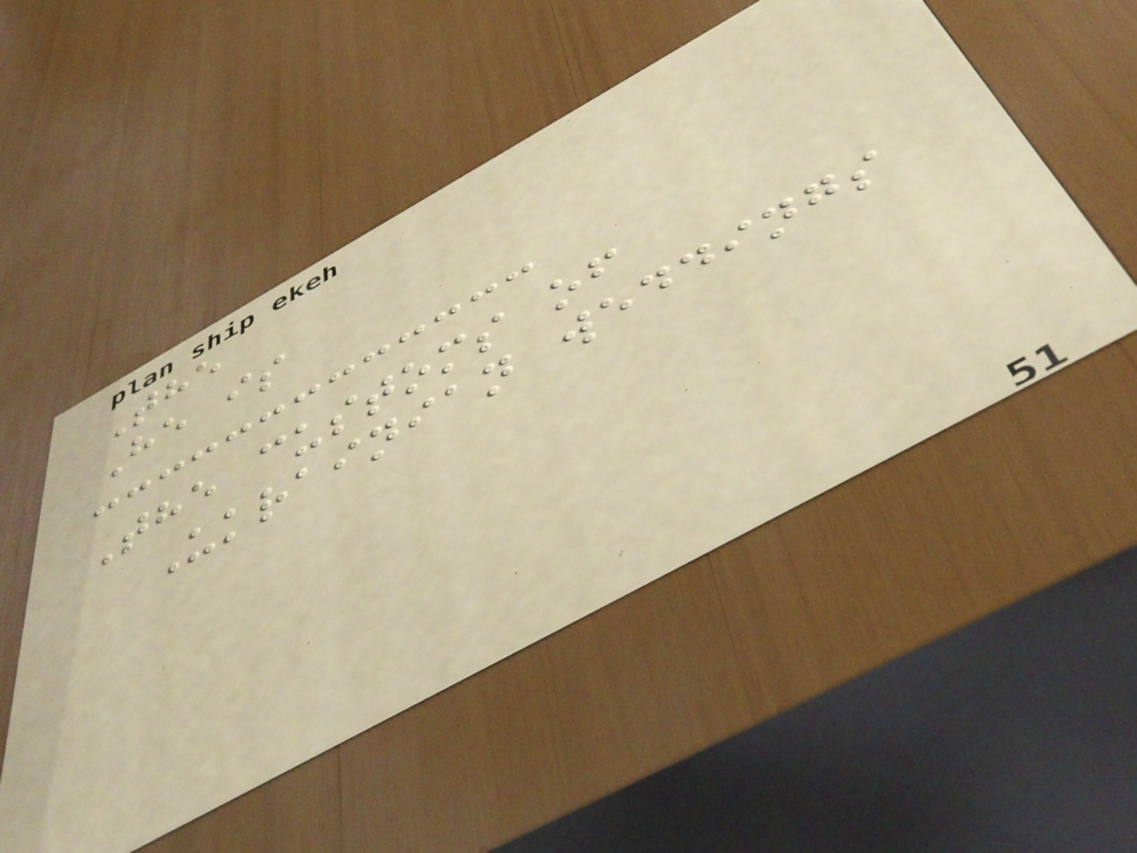The
He is
The customs of
Ukrainian weddings
